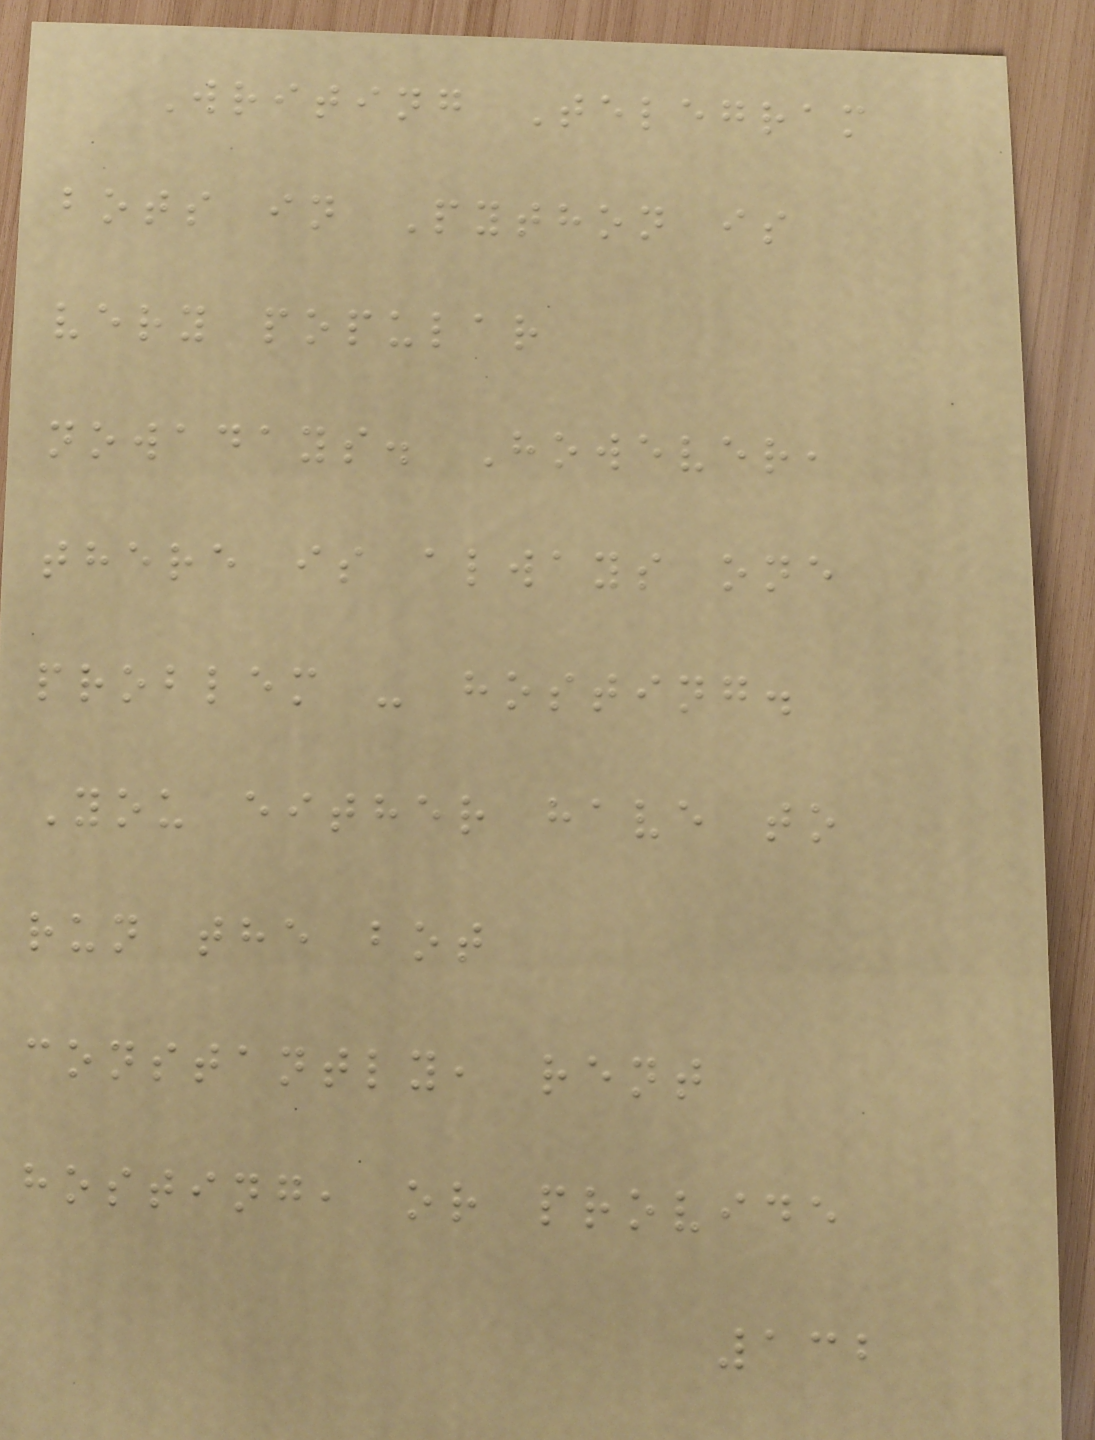Writing Telegram
bots in Python is
very popular
nowadays. However,
there is always one
problem - hosting.
You either have to
run the bot
constantly, rent
hosting, or provide
132
